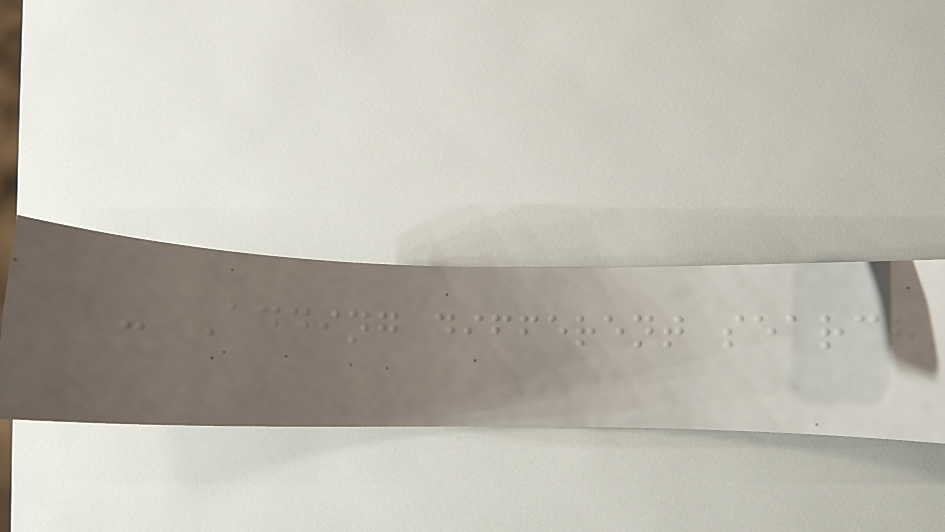- Adding different search
